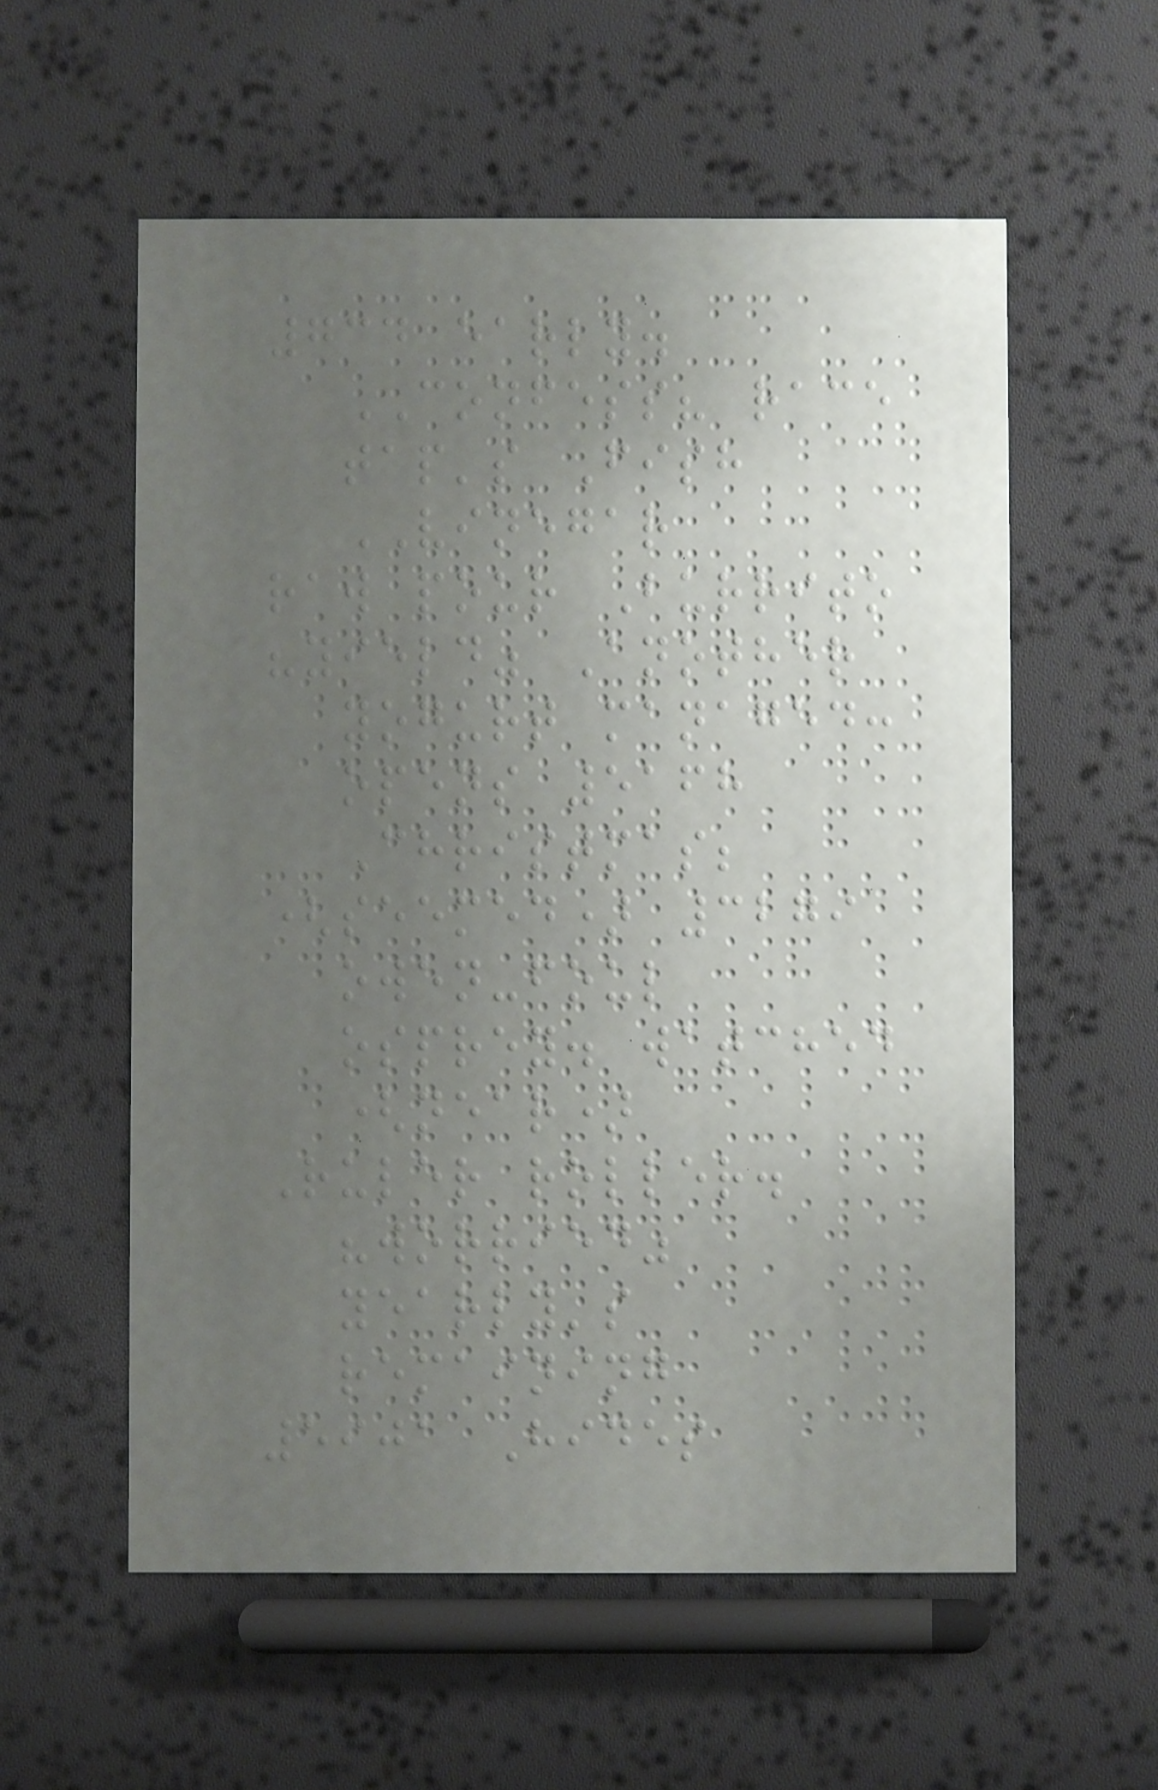734 early.
CONFESS? race
tap's Fish
VINEGAR
raw pour Burrito
"yield" Another
yogurt managed:
opens 5168
Christmas;
(seemed) 3279
owen-foul
osprey. watched
(near)
Ruler roller.
"worried"
yearly's
remaining
5901 Hides
